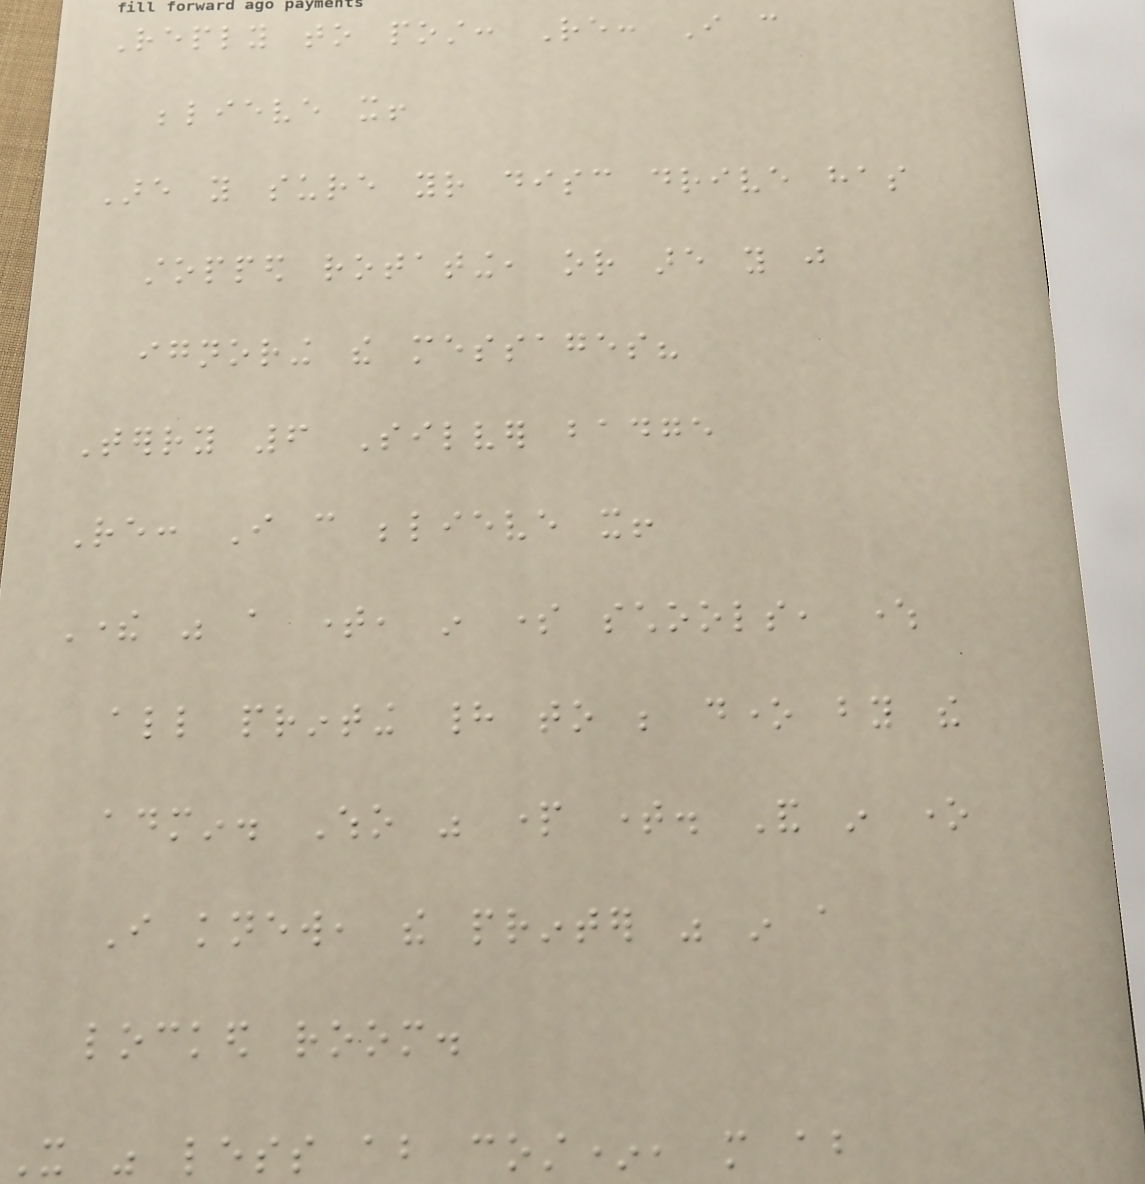Reply to post: Re: I can
believe it!
Are you sure your disc drive has
stopped rotating, or are you just
ignoring the messages?
Terry 6 Silver badge
Re: I can believe it!
There was a time, in some schools, where
all printing had to be done by the
admin. Who was part time. And in one
I knew, the printer was in a
locked room.
It was less about cost*, more about
